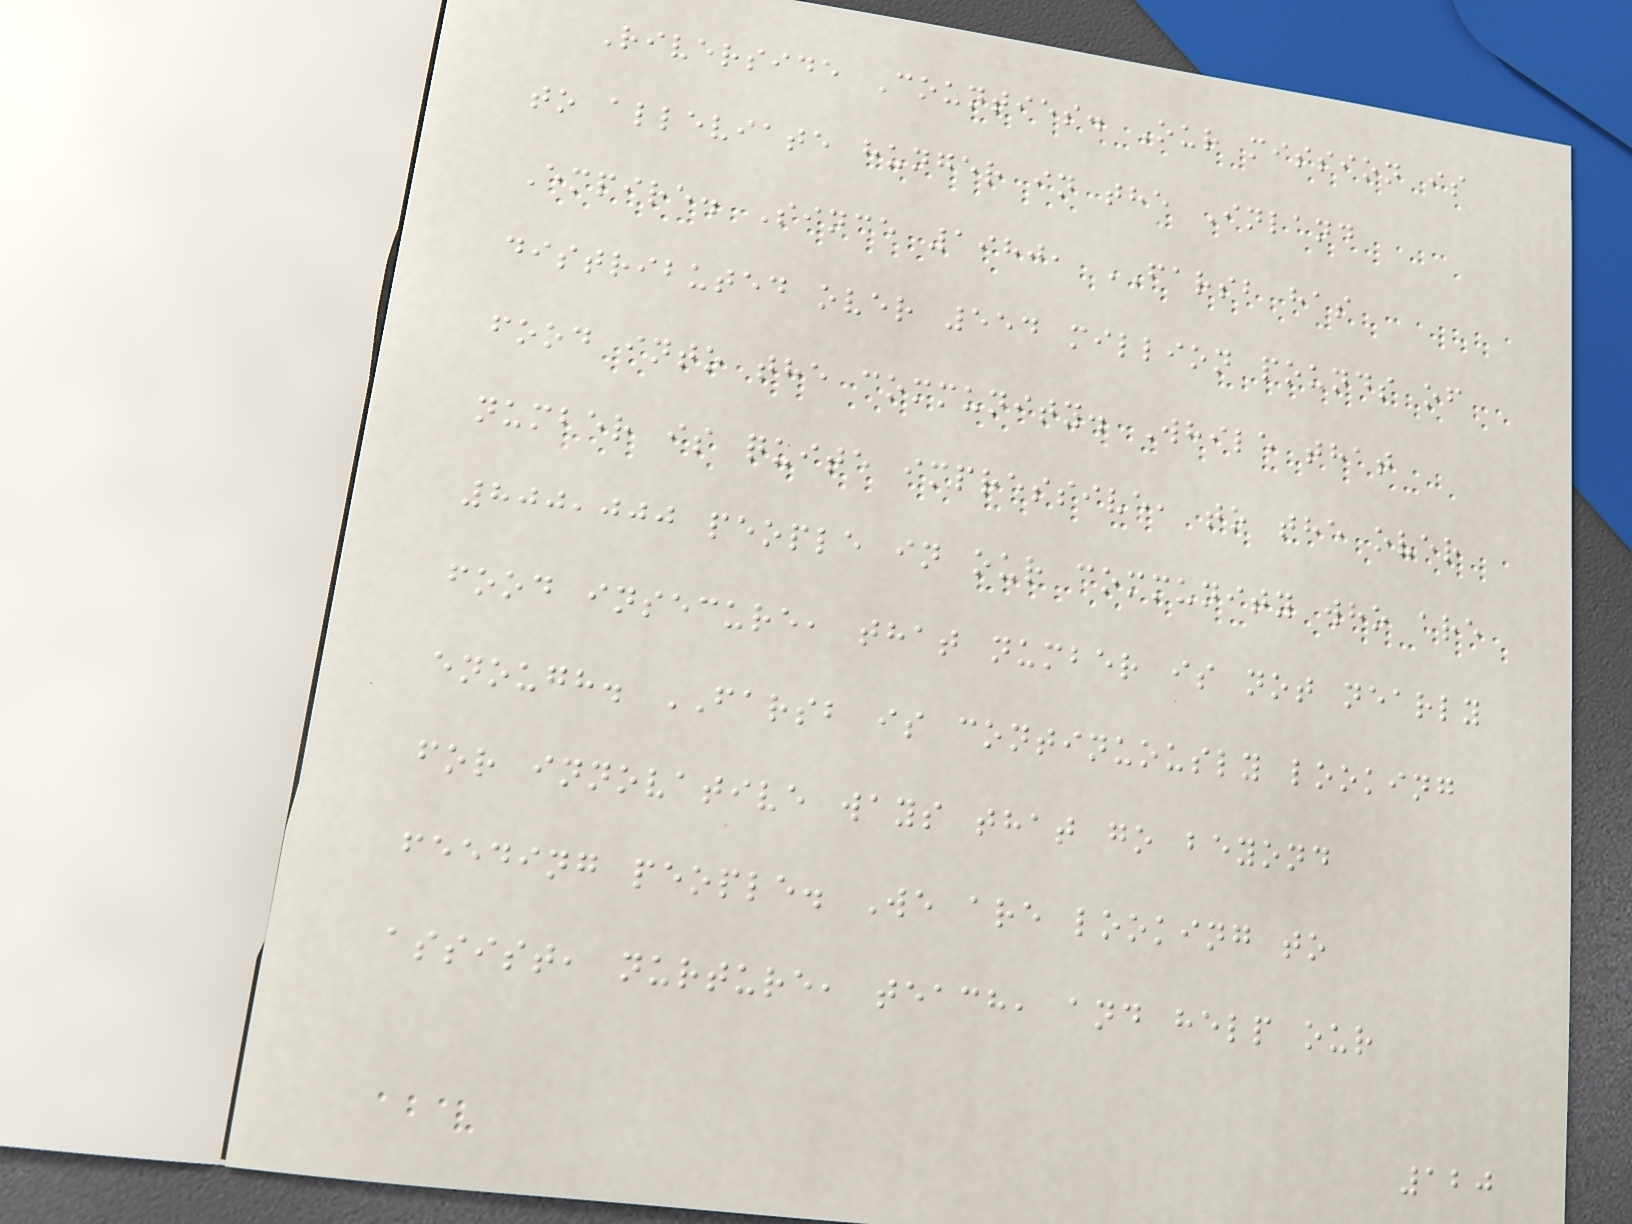Riverside Counties. Our mission is
to alleviate hunger in the Inland
Empire. Since 1980, FARSB has
distributed over 554 million pounds of
food into the community. While that
number is quite impressive, to the over
800,000 people in our community who are
food insecure, that number is not nearly
enough. FARSB is continuously looking
for innovative ways that go beyond
feeding people. We are looking to
assist, nurture, teach, and help our
120
